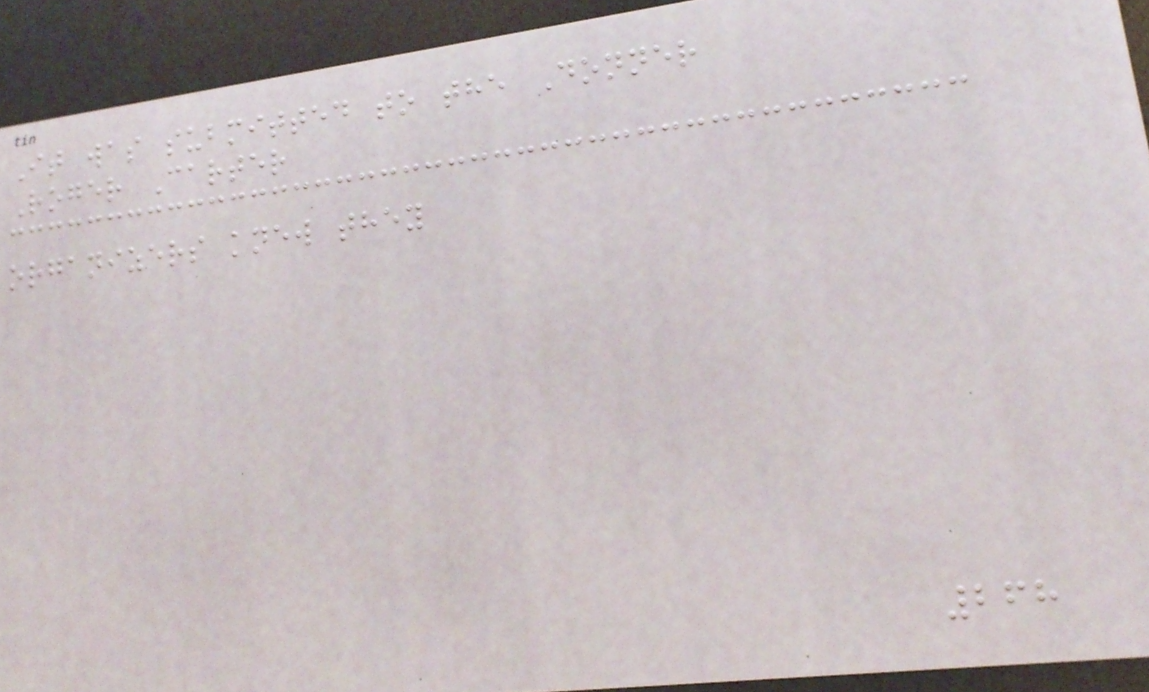It was submitted to the Donner
Roger Carter
organizers knew they
268
